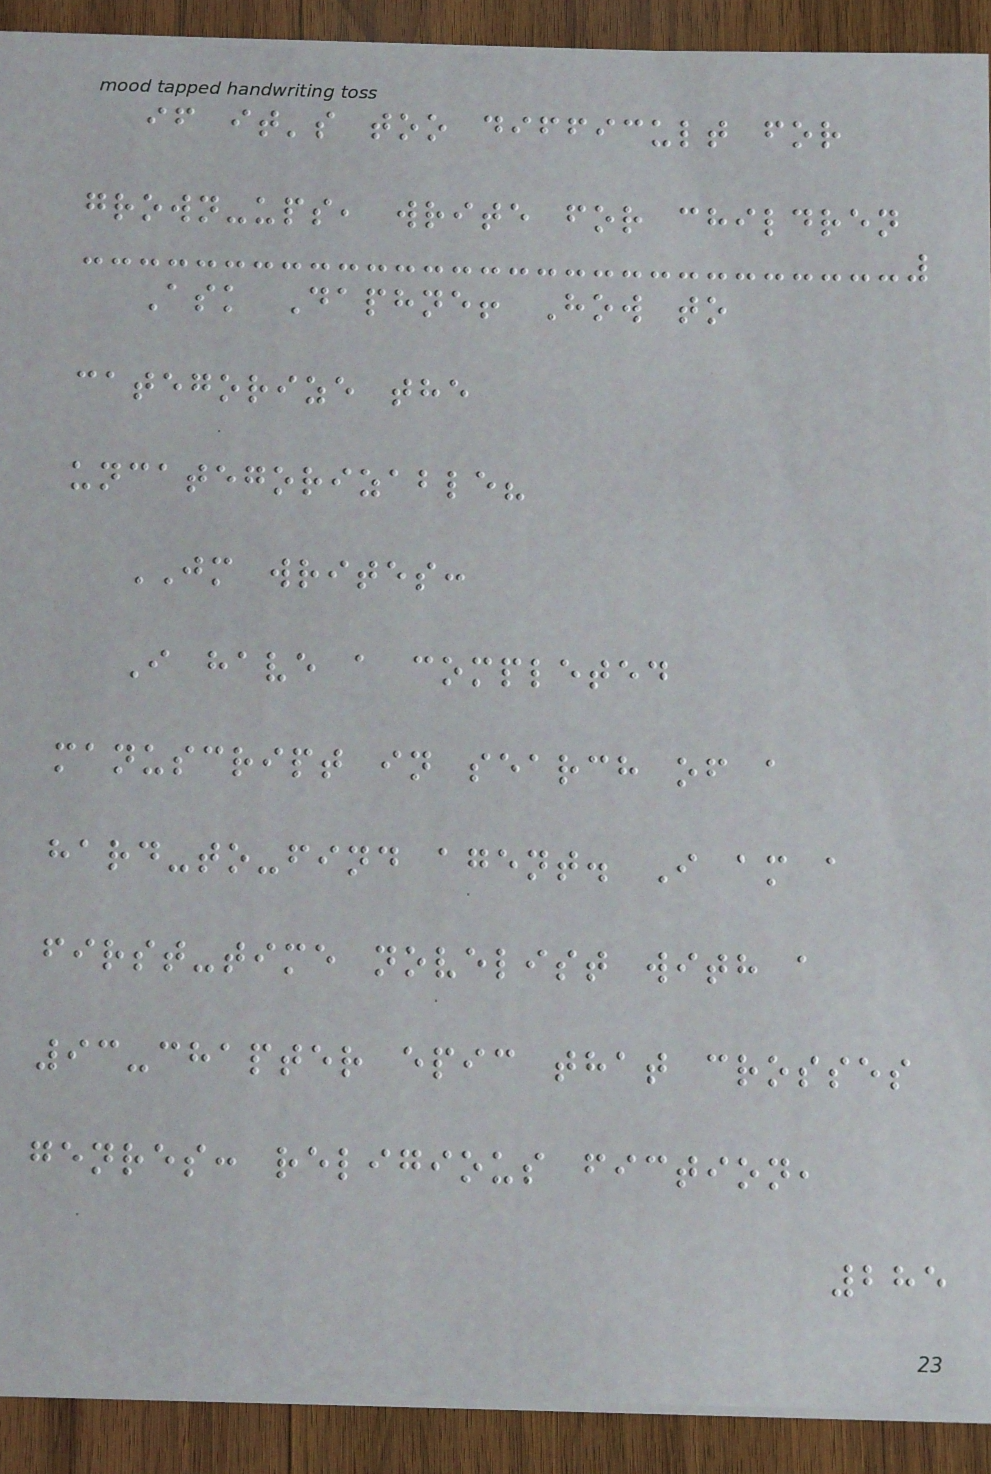if it's too difficult for
grown-ups, write for children
Ask Daphne! How to
categorize the
uncategorizable?
JM writes:
I have a completed
manuscript in search of a
hard-to-find agent. I am a
first-time novelist with a
93-chapter epic that crosses
genres: religious fiction,
285
